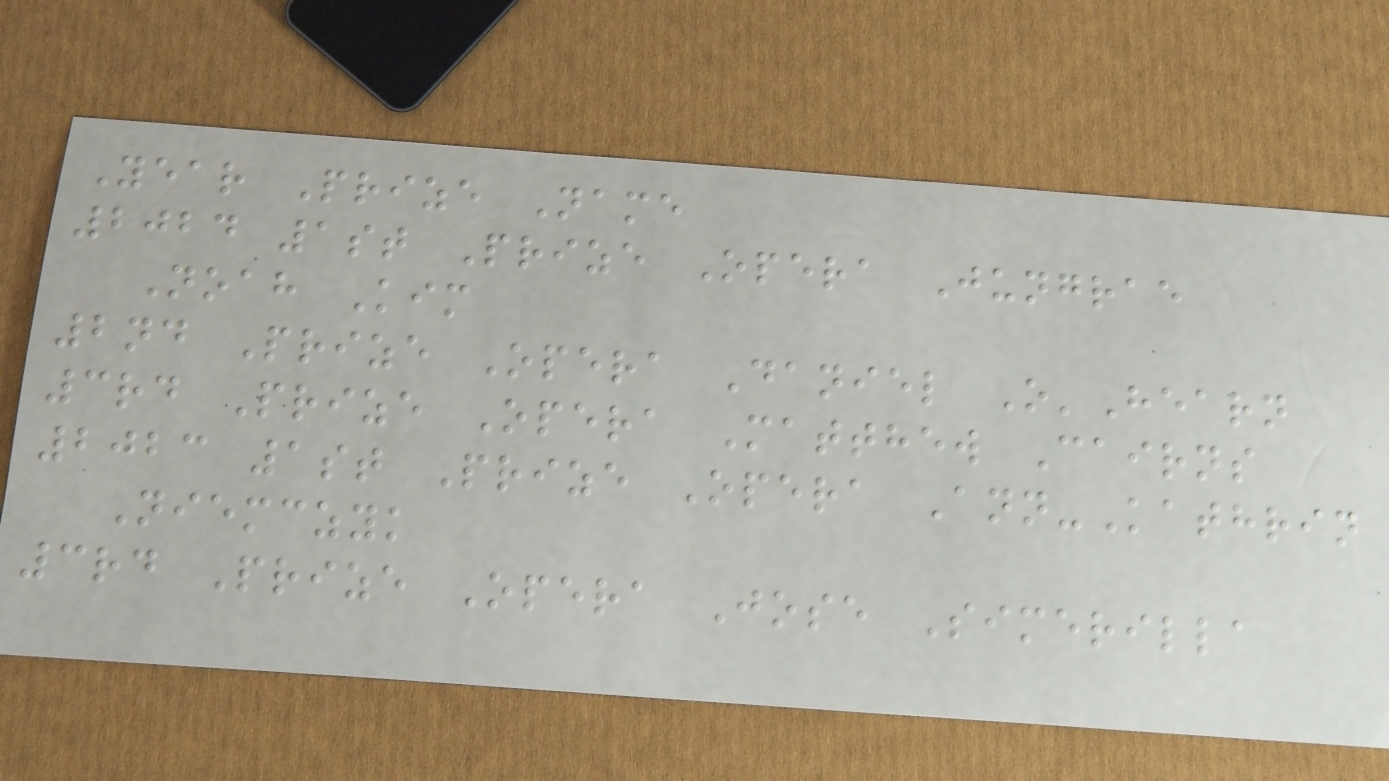Year Prize Name
2024 1st Prize Opera Jungrae
Noah Kim
2nd Prize Opera Daniel O'Hearn
3rd Prize Opera Matthew Cairns
2023 1st Prize Opera Ann-Kathrin
Niemczyk
3rd Prize Opera Jose Simerilla
